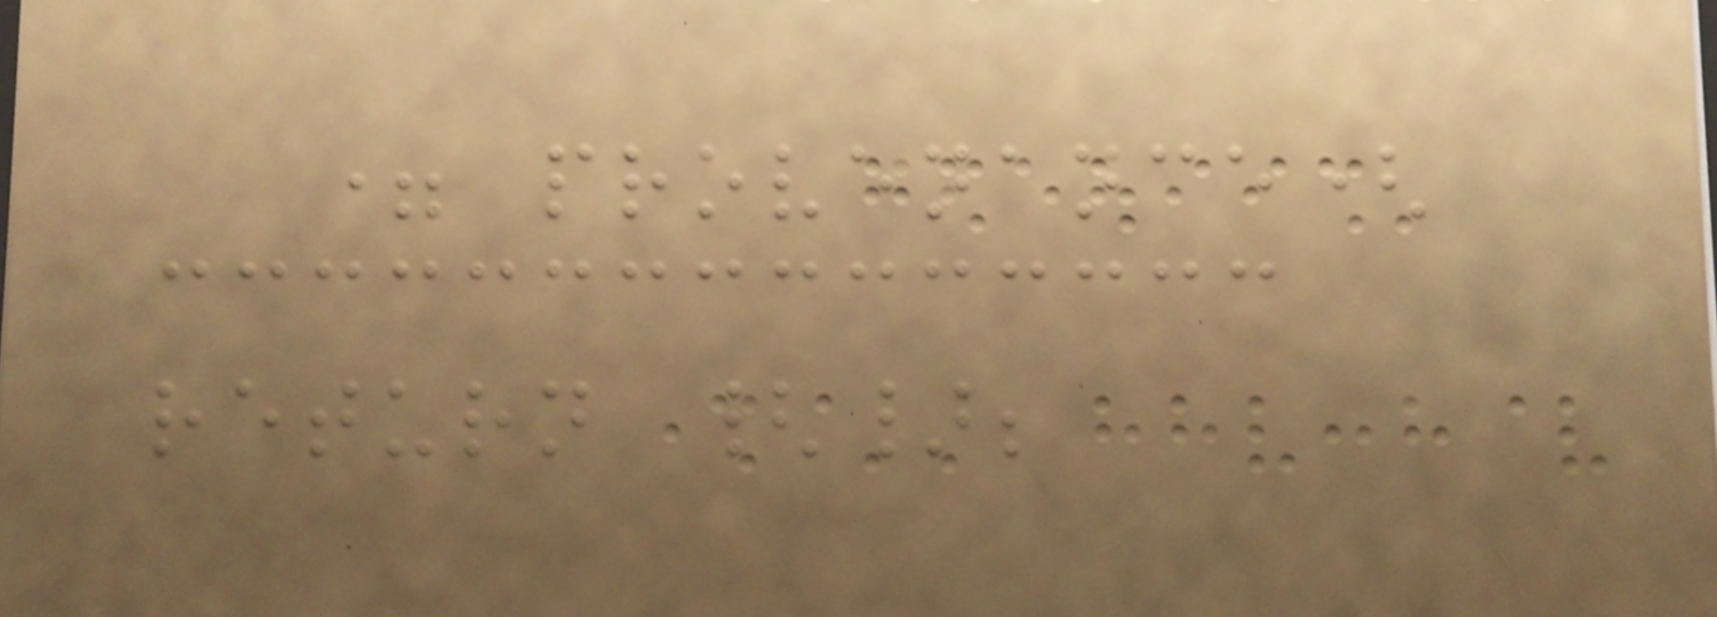= provenance(
return {};
